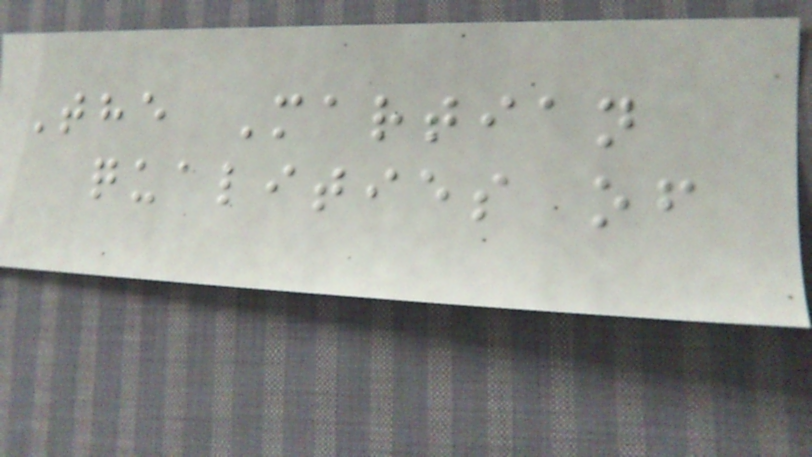The Martian
qualities of
